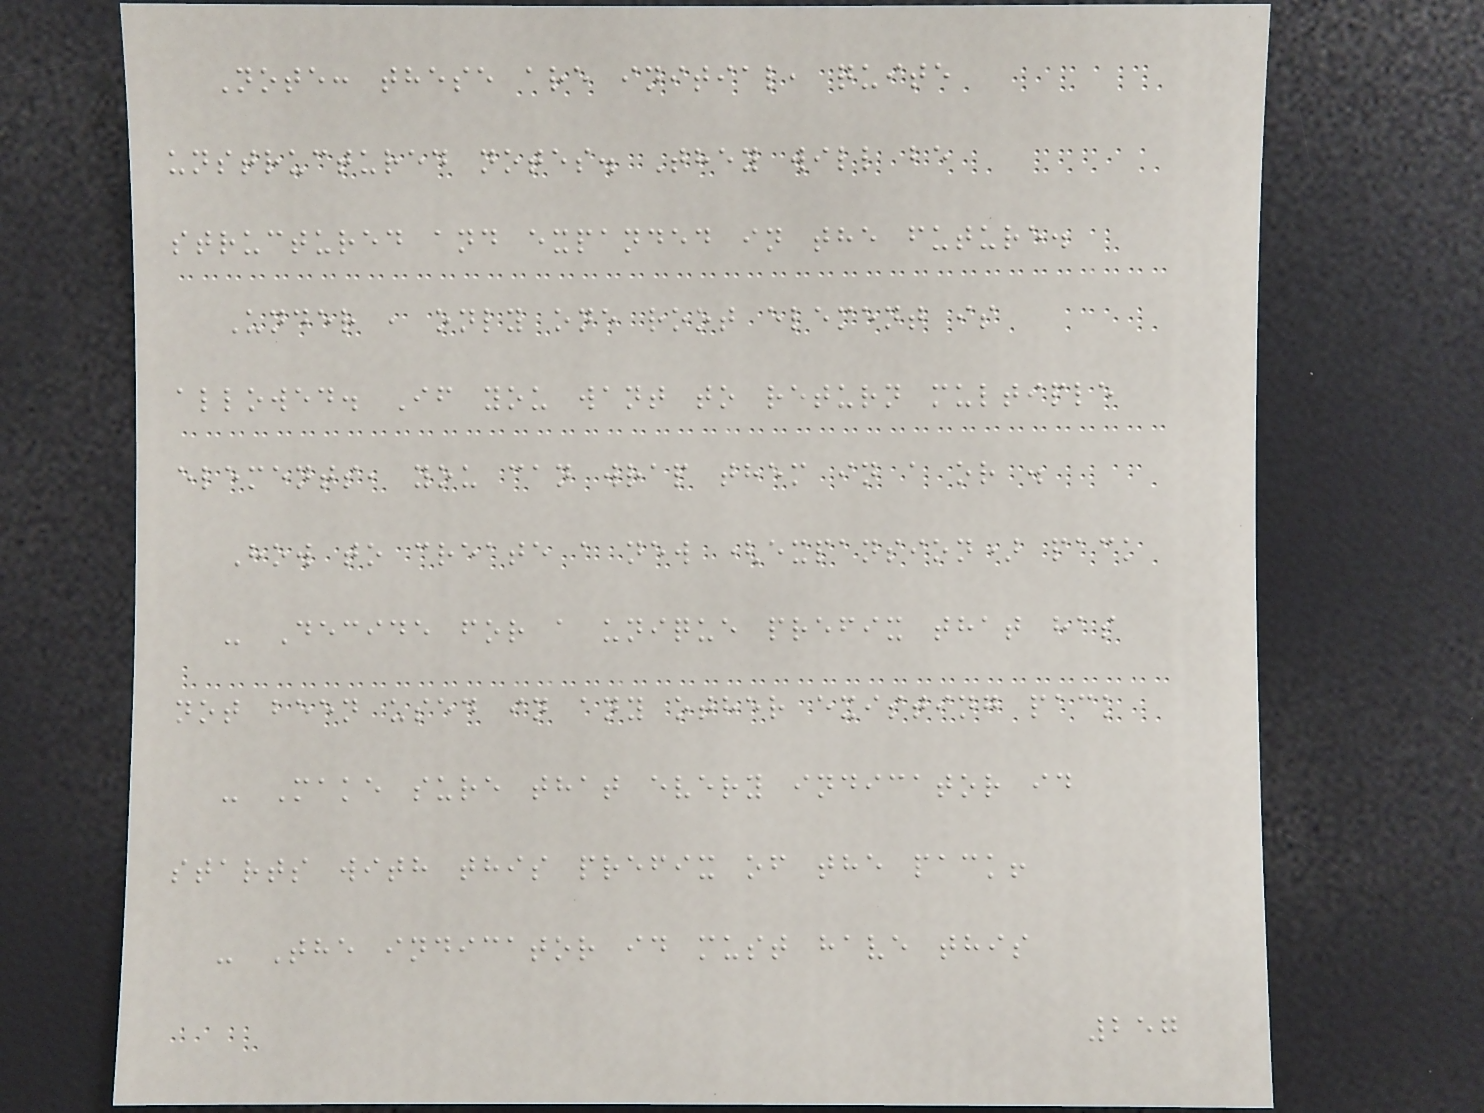Note: these are initial, quite
unstructured notes. They will be
structured and expanded in the future.
Under , only one root element is
allowed. If you want to return multiple
elements, you can wrap them in a or .
How to create a new (expansion) pack
- Decide for a unique prefix that has
not been used in any other existing pack
- Make sure that every indicator id
starts with this prefix of the pack!
- The indicator id must have this
257
